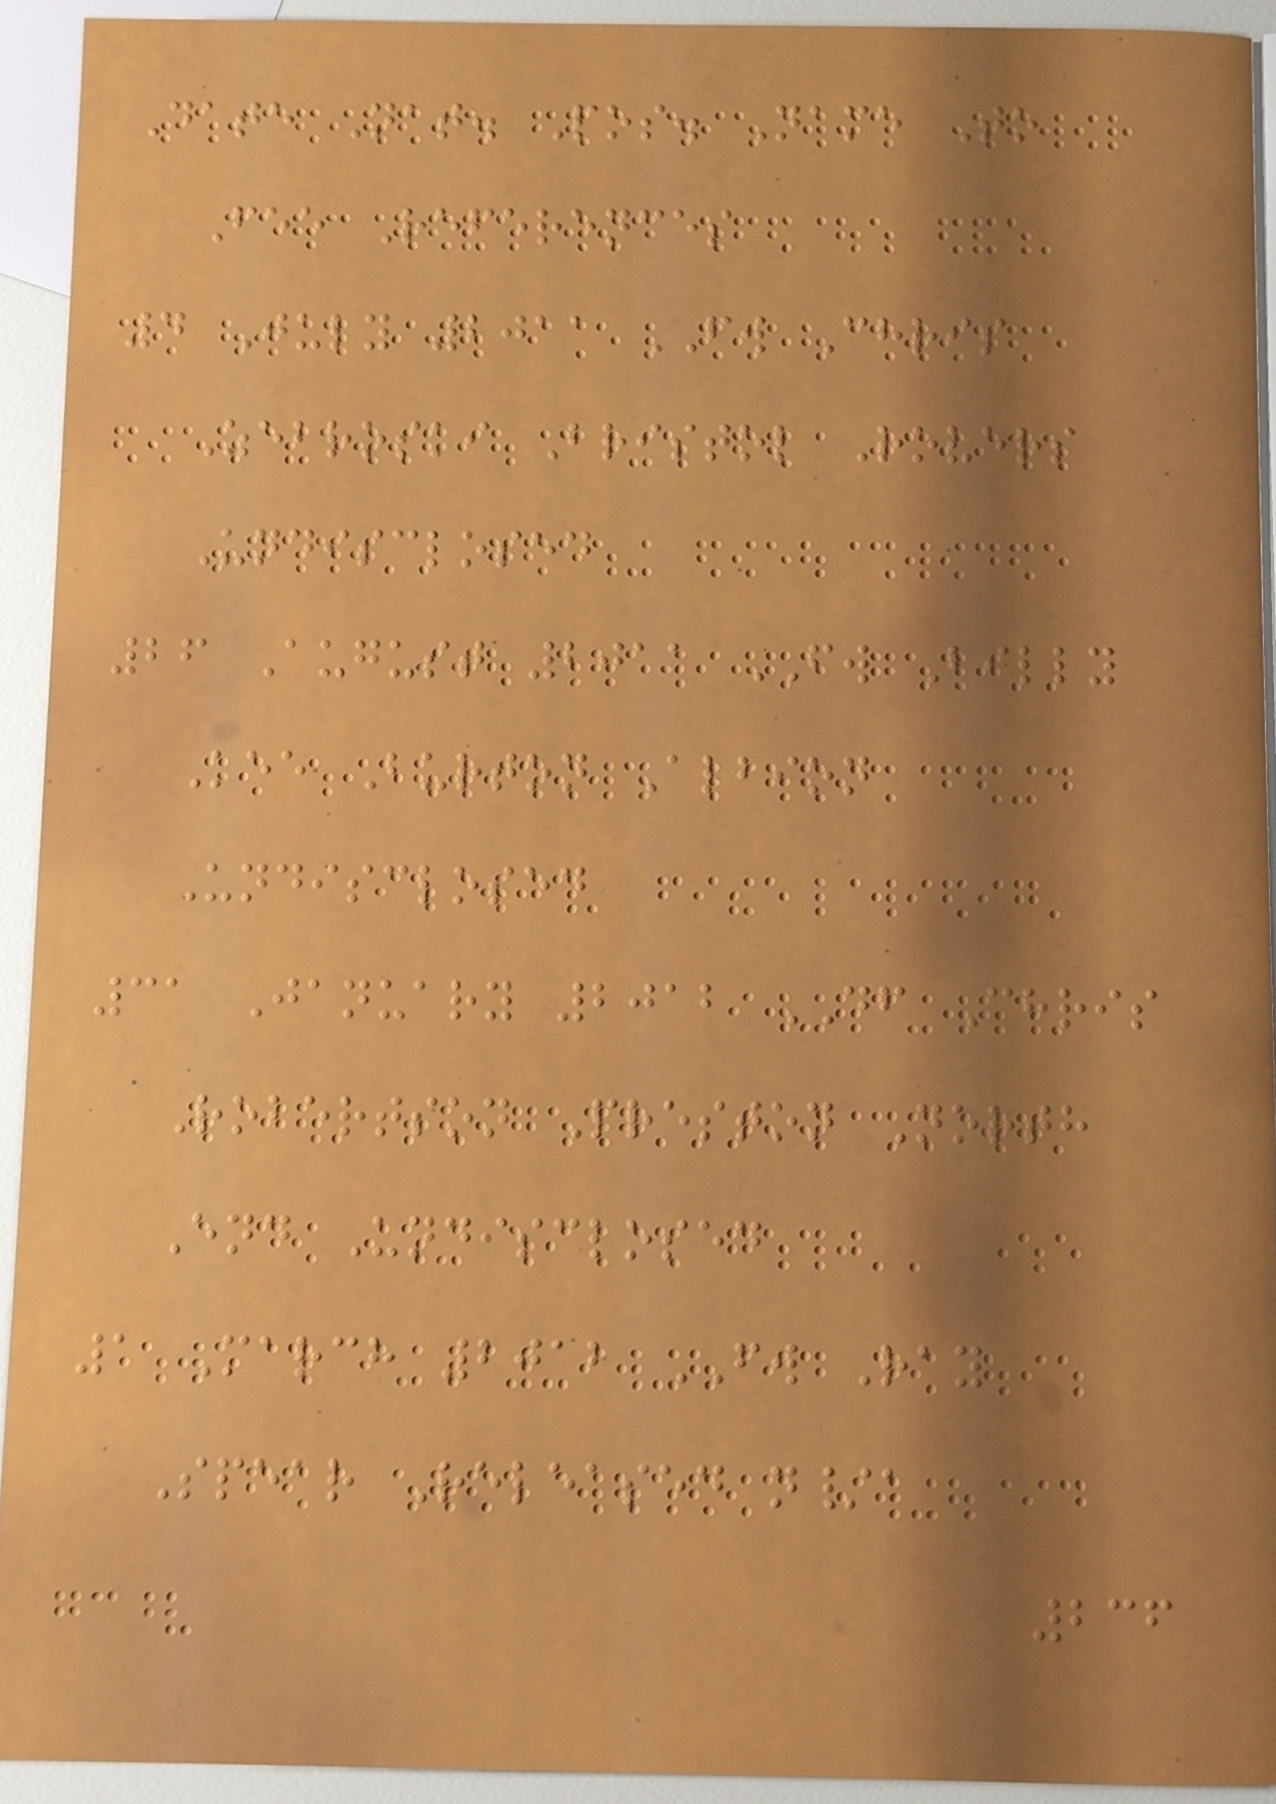Date Nat. Pos. Name To
Fee References
4 July 2011 FW Chris
Zebroski Bristol Rovers
Undisclosed
26 August 2011 FW Billy
Kee Burton Albion
Undisclosed
31 January 2012 DF Chris
Robertson Preston North
End Undisclosed
1 March 2012 FW Ray
Spear Released n/a
236
